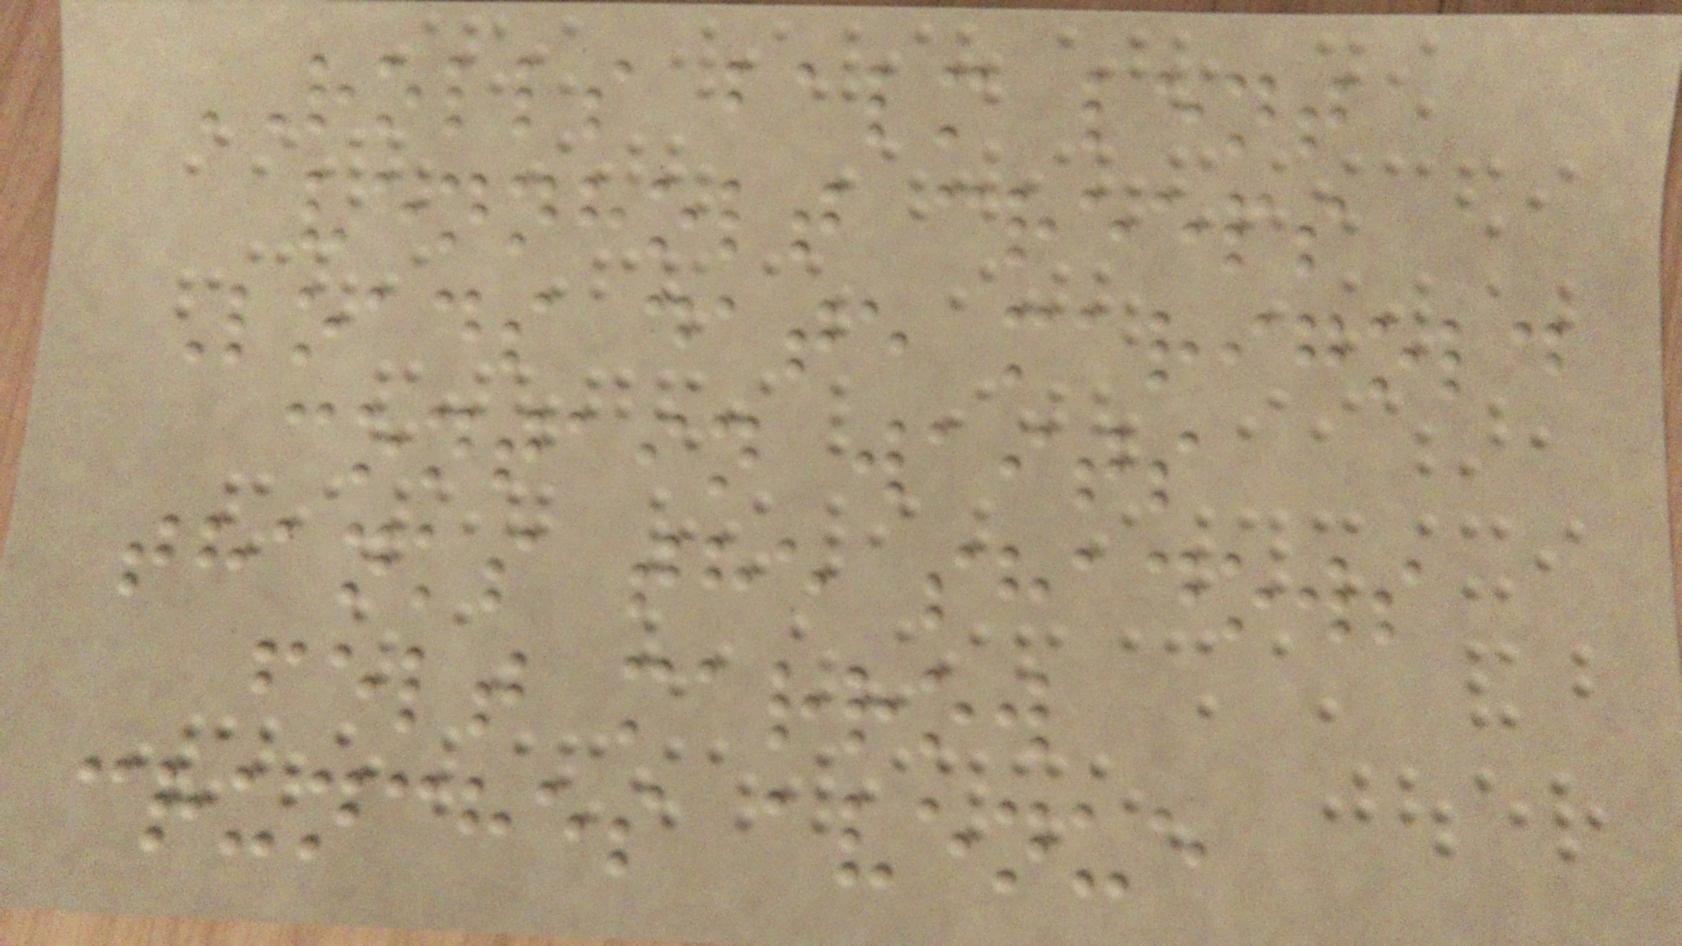ROLLS balm lent
vennholt creeps
Loads date marigold
contain waits
thanks the shadows
felt marrow
crunches avenue
